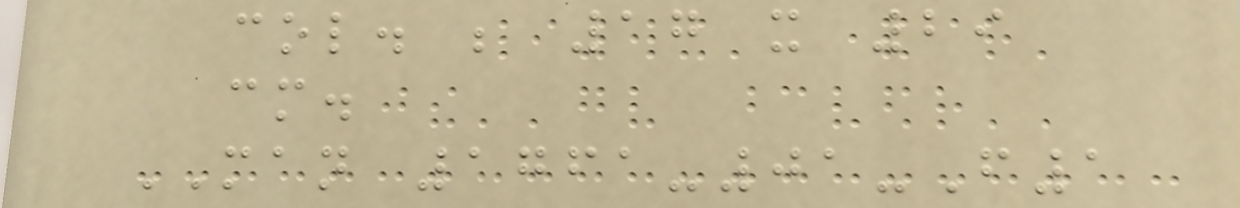col. ; 17 x 29
cm.
MAN 1761-01-F1
